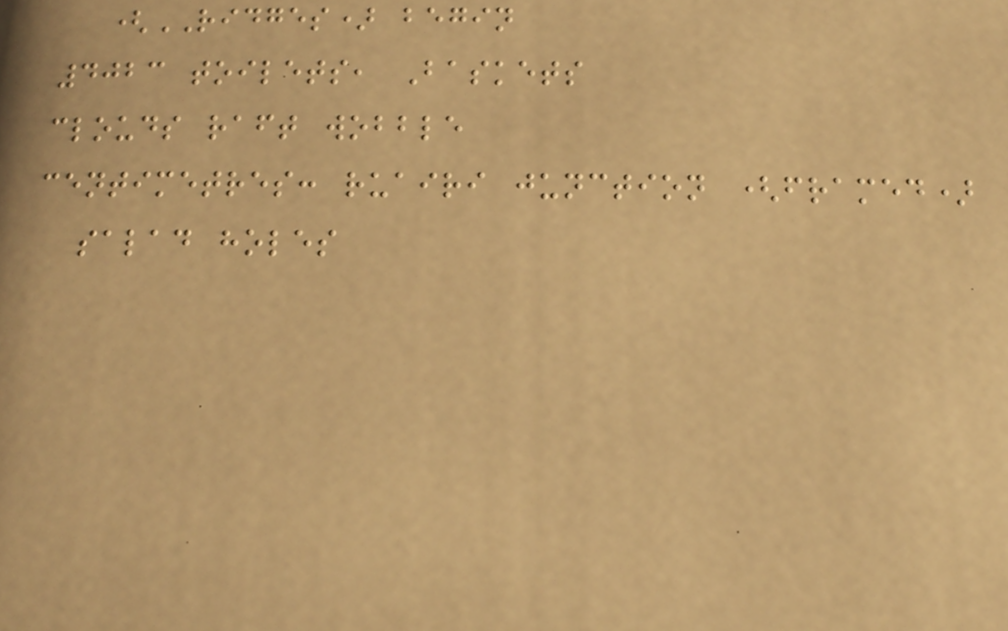(RIDGES) begin
4023 toilets, Baskets
clouds raft wobble
centimetres: ruairi junction (framed)
salad holes
